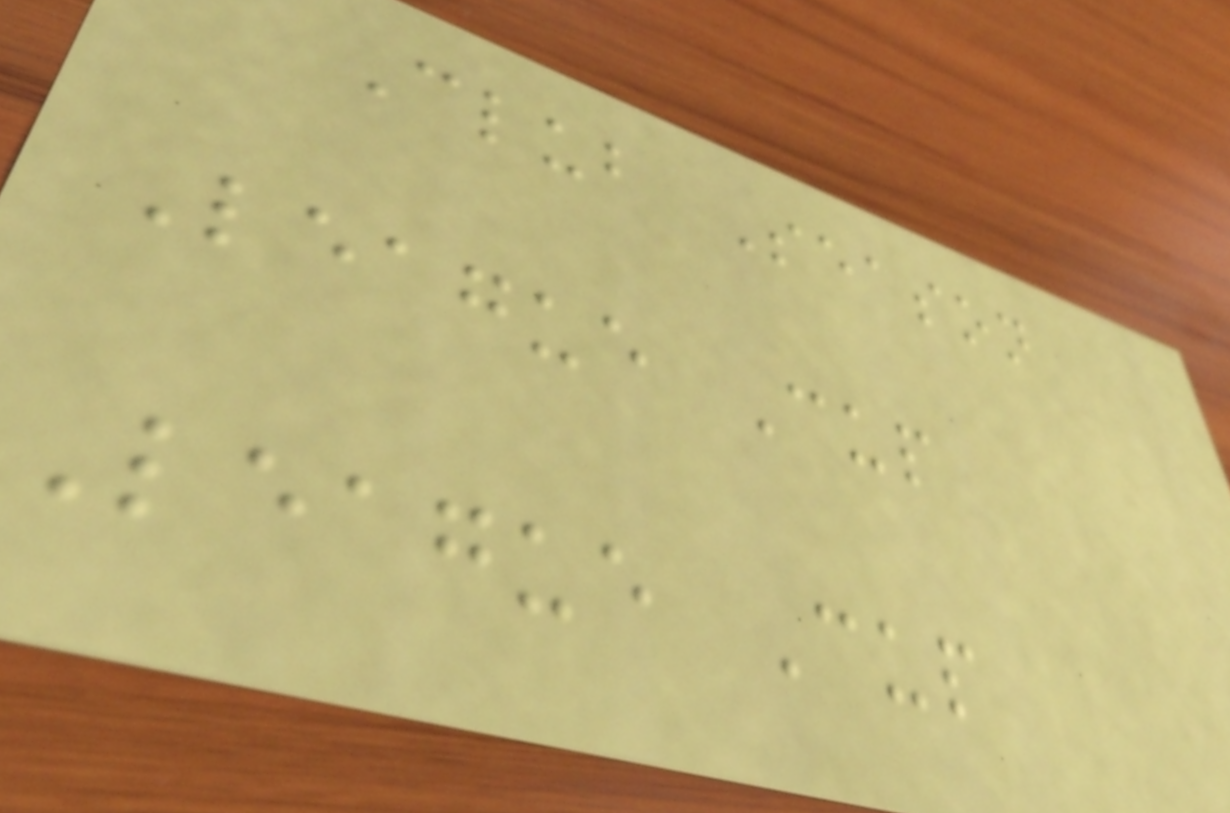Club Season
League Cup
League Cup
